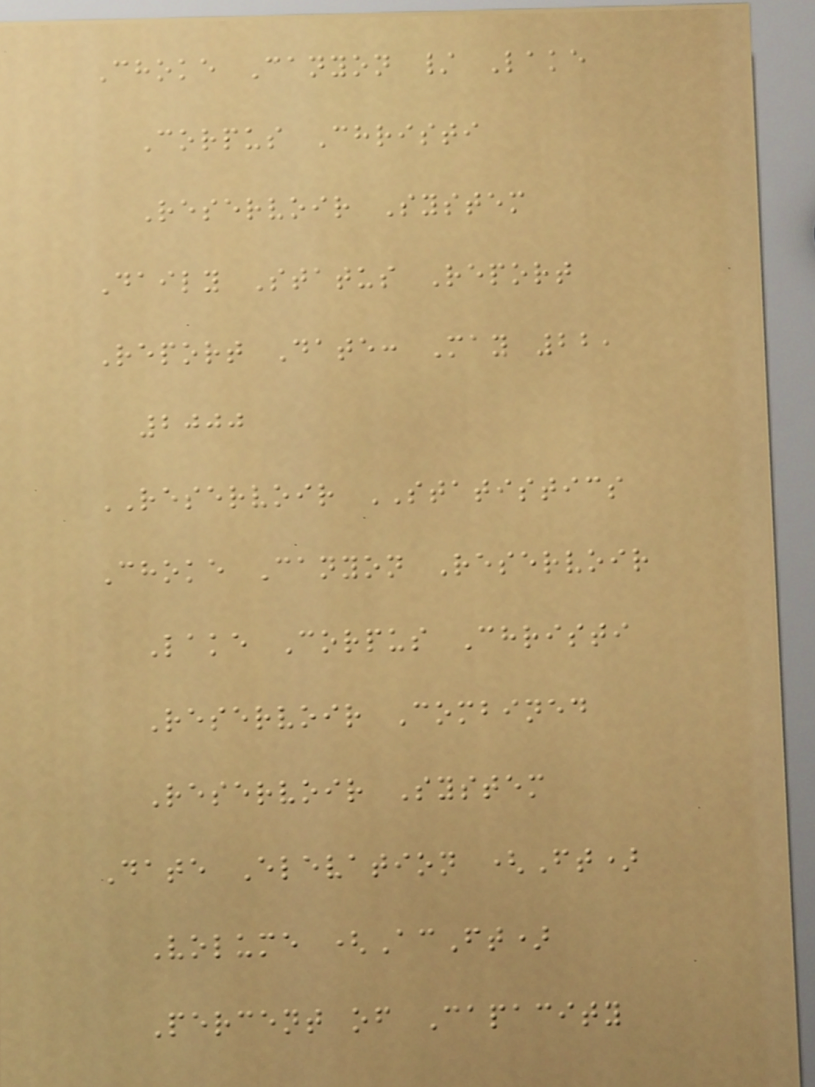Choke Canyon / Lake
Corpus Christi
Reservoir System
Daily Status Report
Report Date: May 22,
2000
RESERVOIR STATISTICS
Choke Canyon Reservoir
Lake Corpus Christi
Reservoir Combined
Reservoir System
Date Elevation (Ft)
Volume (AcFt)
Percent of Capacity
